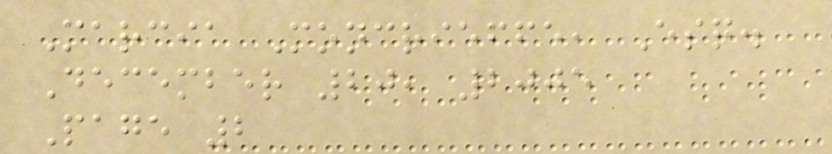Marcia Moncrieffe, Esq.
December 20, 2005
Page 2
